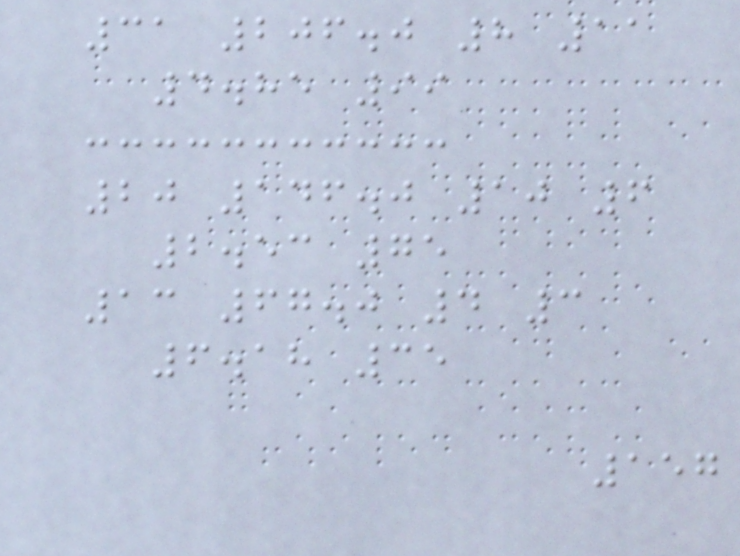31 206.0 8 11
4.85 99
20 146.0 10 6
2.53 75
13 67.0 4 3
6.18 35
157
